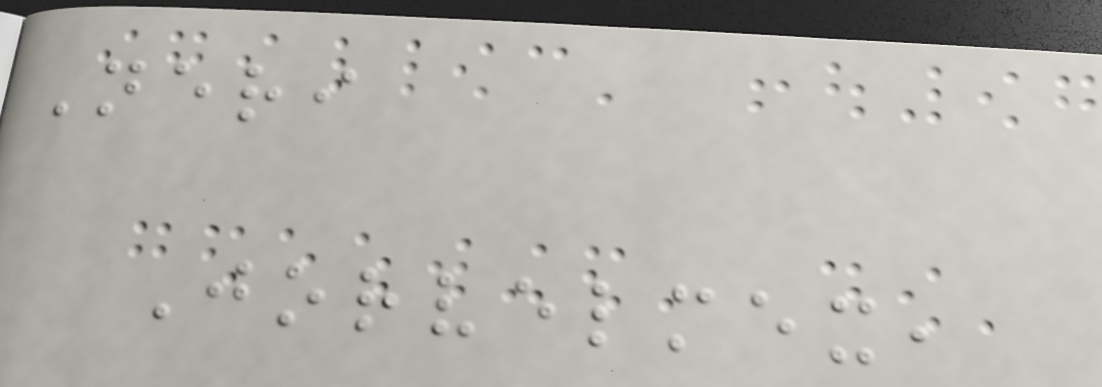Neri
Jorvelmex,
